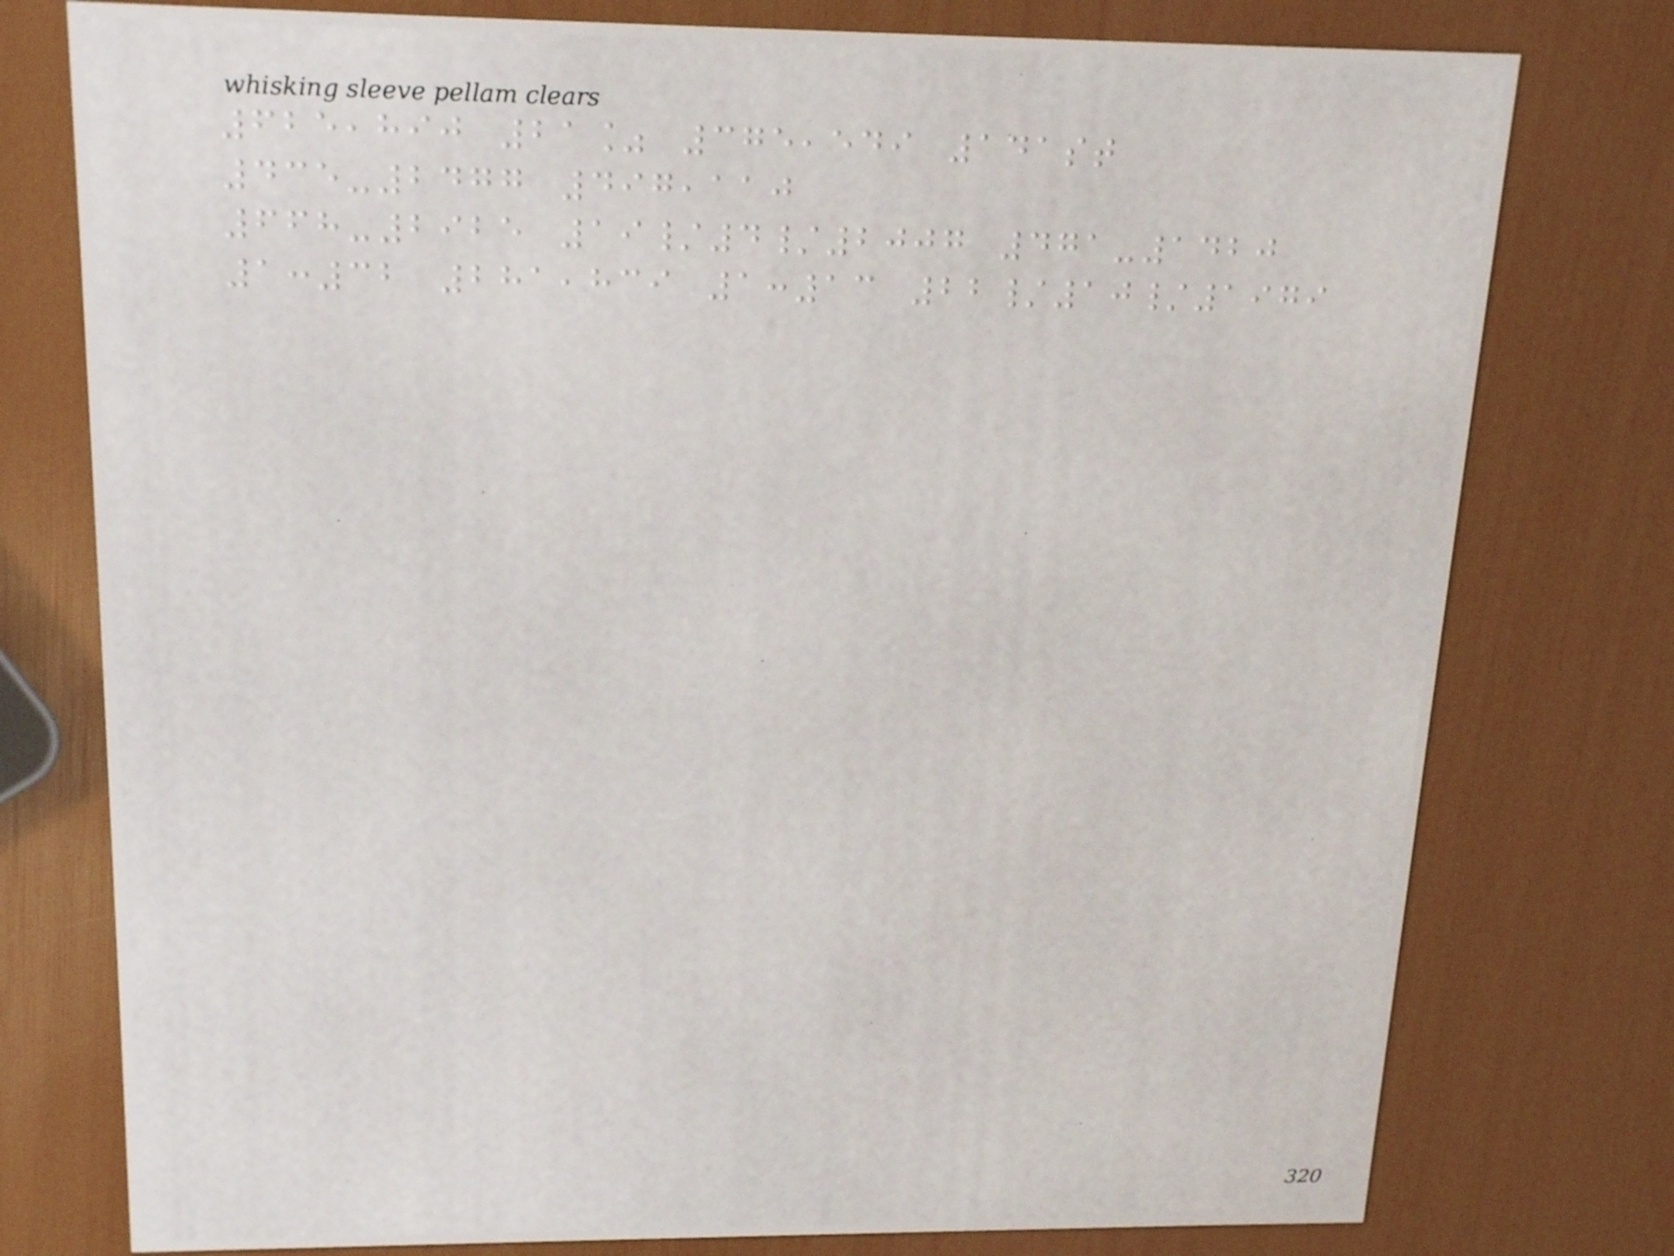625,890 21% 375,549 141st
435-2477 497,110
668-2925 19/4/2007 471-1420
1:32 281,839 1:13 22/10/1979
